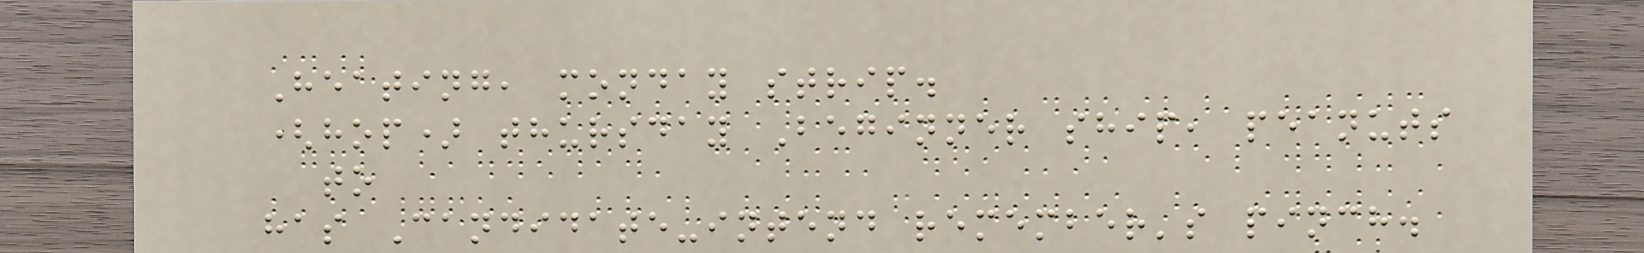Heating, monday strip.
(hop) thursday Beginner ship, peanuts
to
has Candidate-intend remember's pinch.
